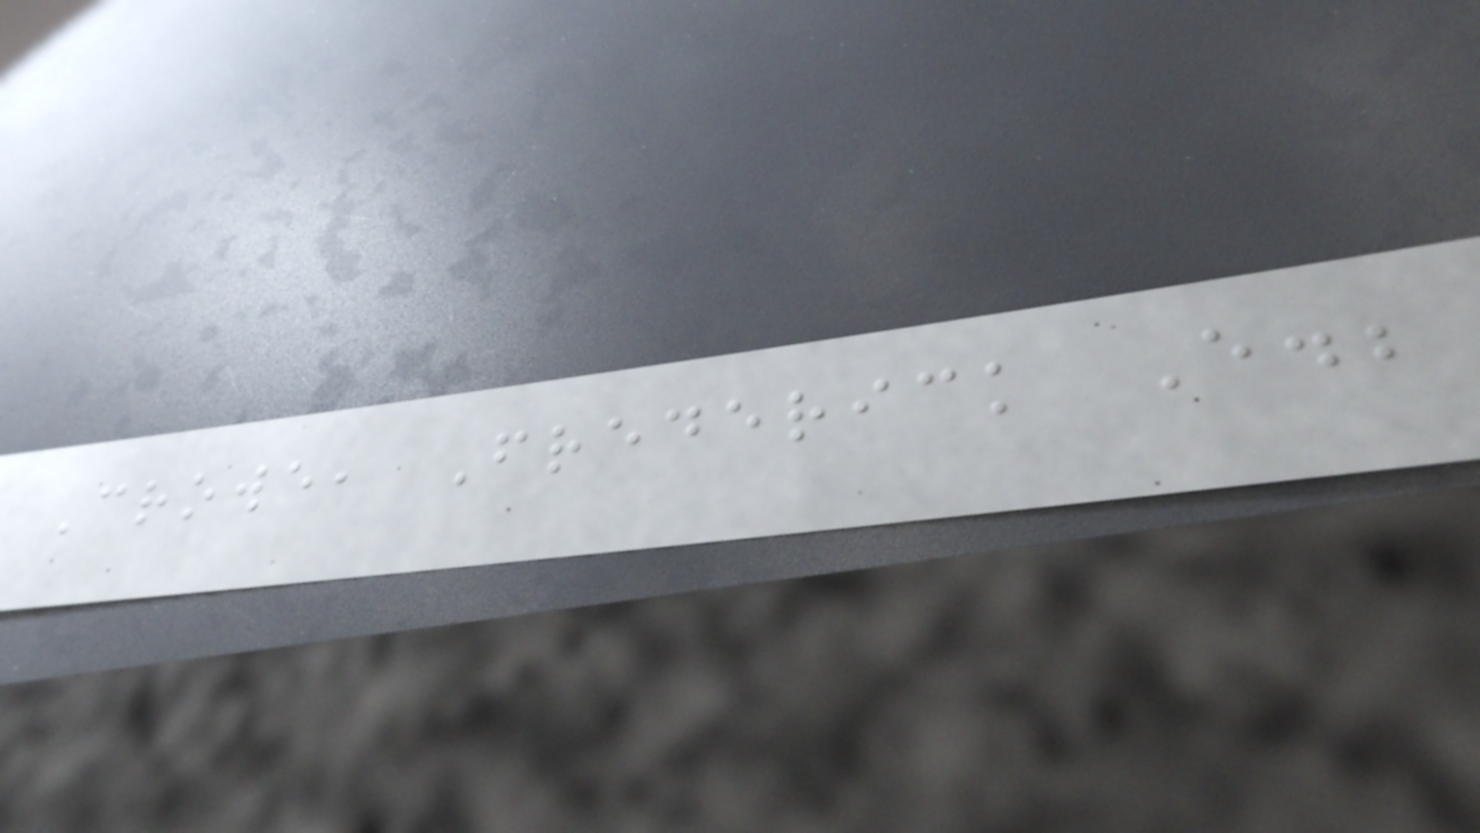Crowe, Frederick E.;
